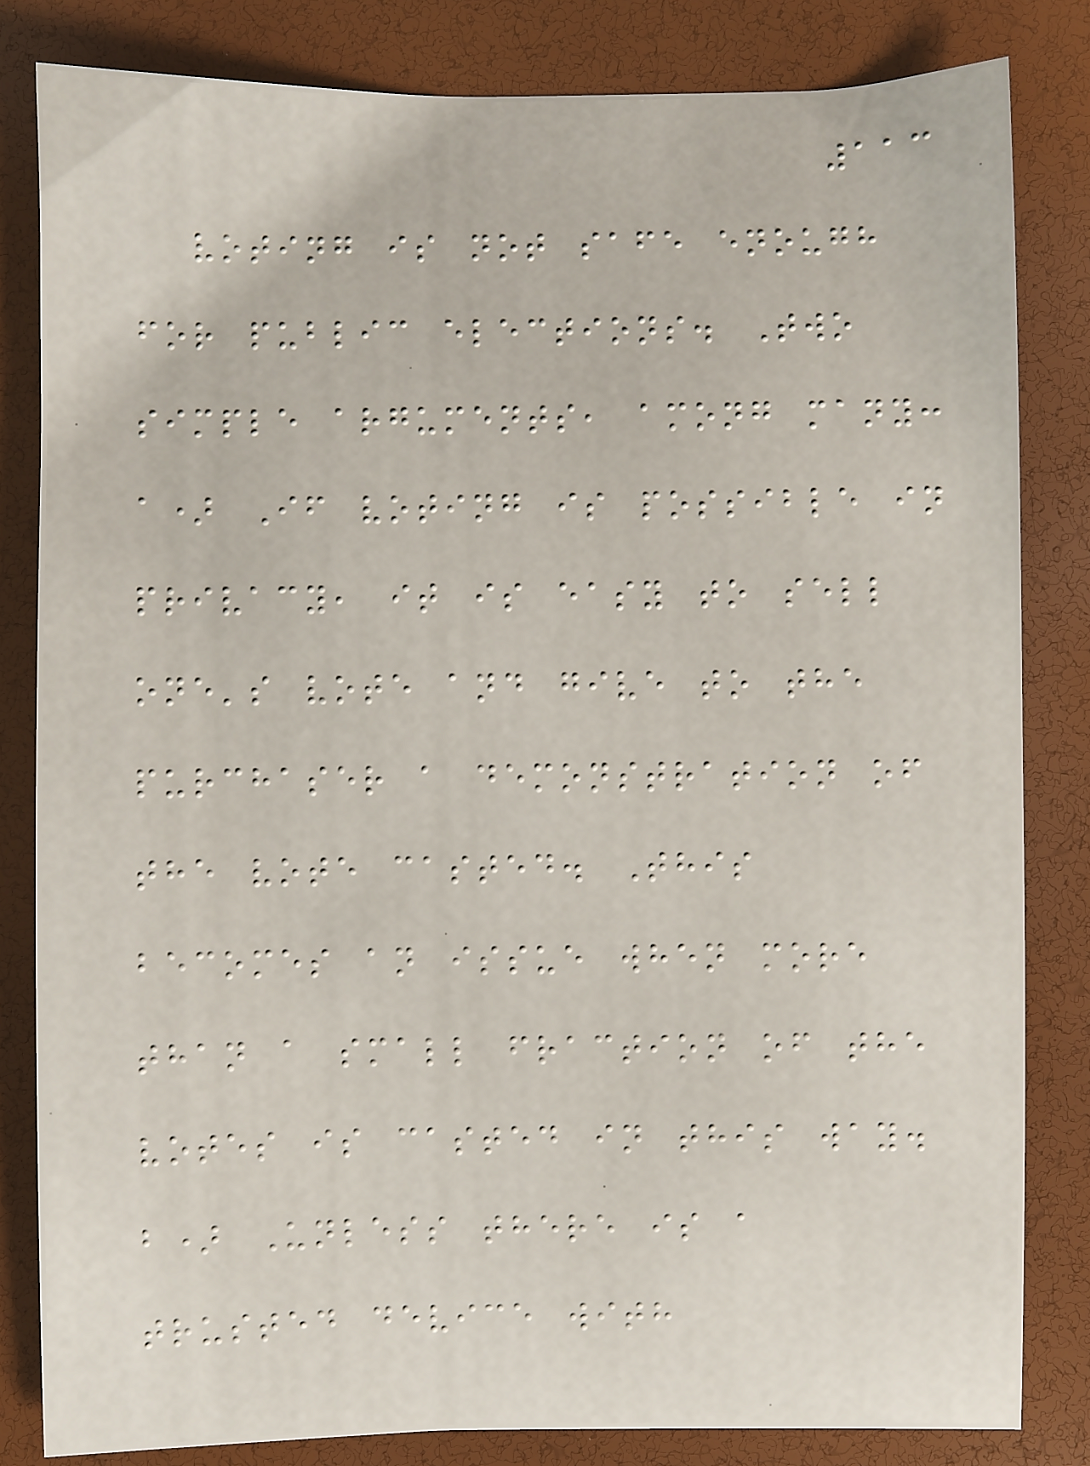113
voting is not safe enough
for public elections. Two
simple arguments, among many:
a) If voting is possible in
privacy, it is easy to sell
one's vote and give to the
purchaser a demonstration of
the vote casted. This
becomes an issue when more
than a small fraction of the
votes is casted in this way.
b) Unless there is a
trusted device with
